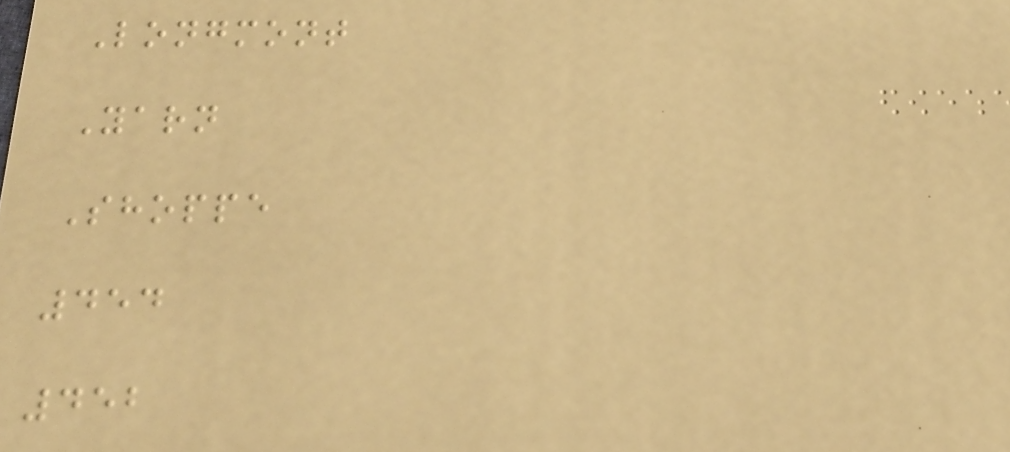Longmont
Yarn
Shoppe
454
452
